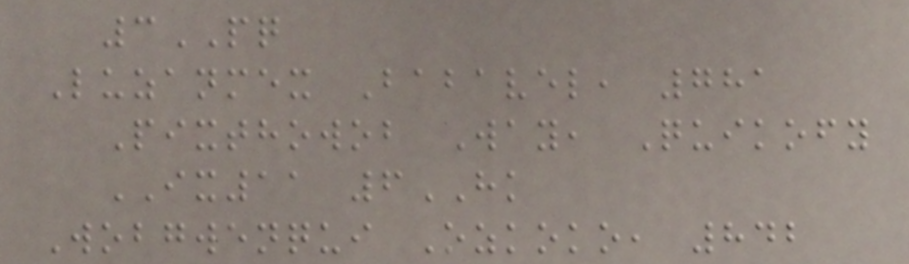3PQ
Luzanmex Babavel, 781
Pixthowob Way, Quikofy
IX11 6HK
Wobgwenqui Ozkoko, 842
